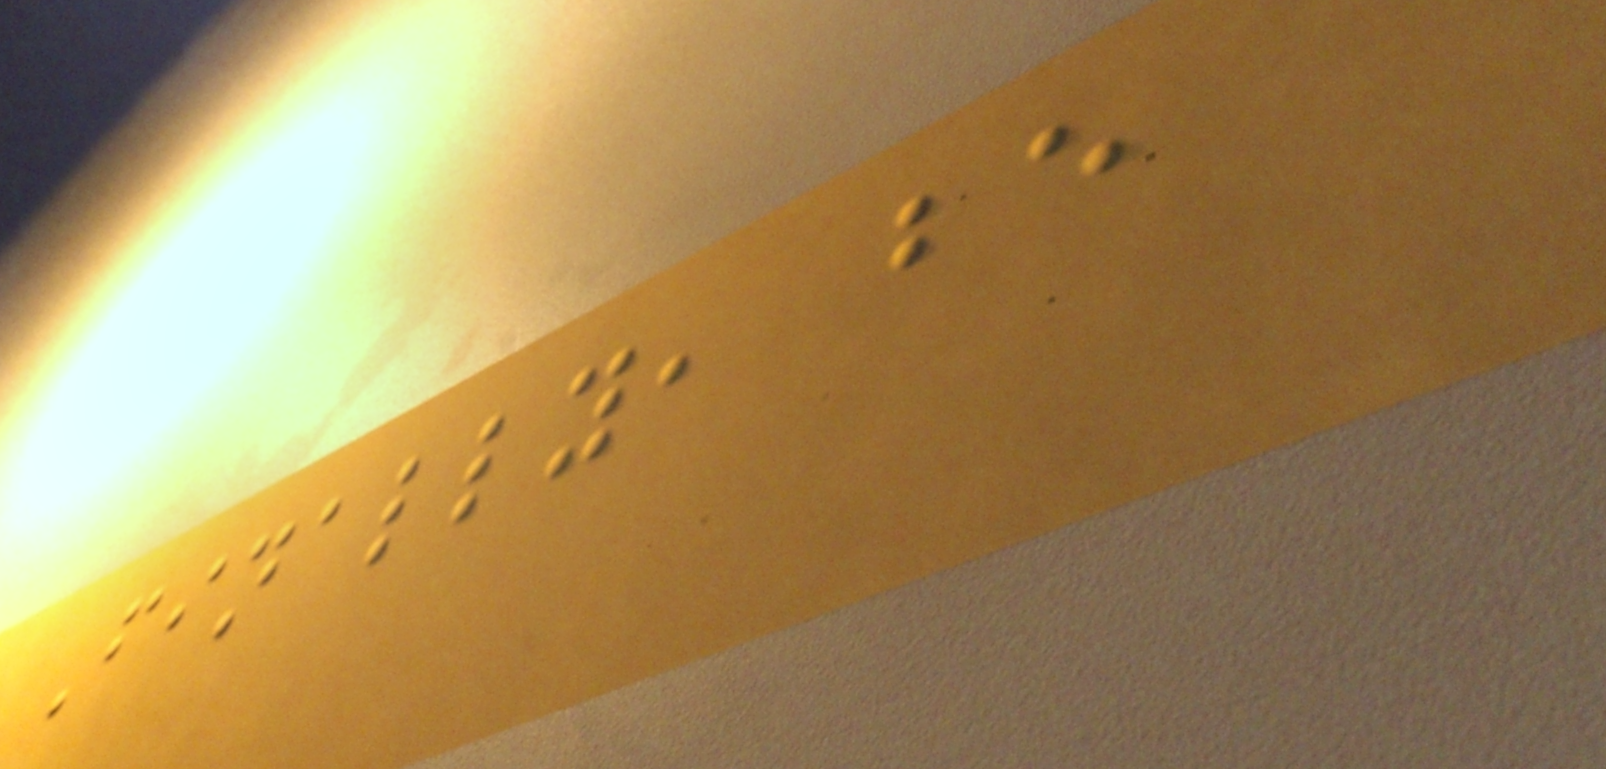Finally, be
